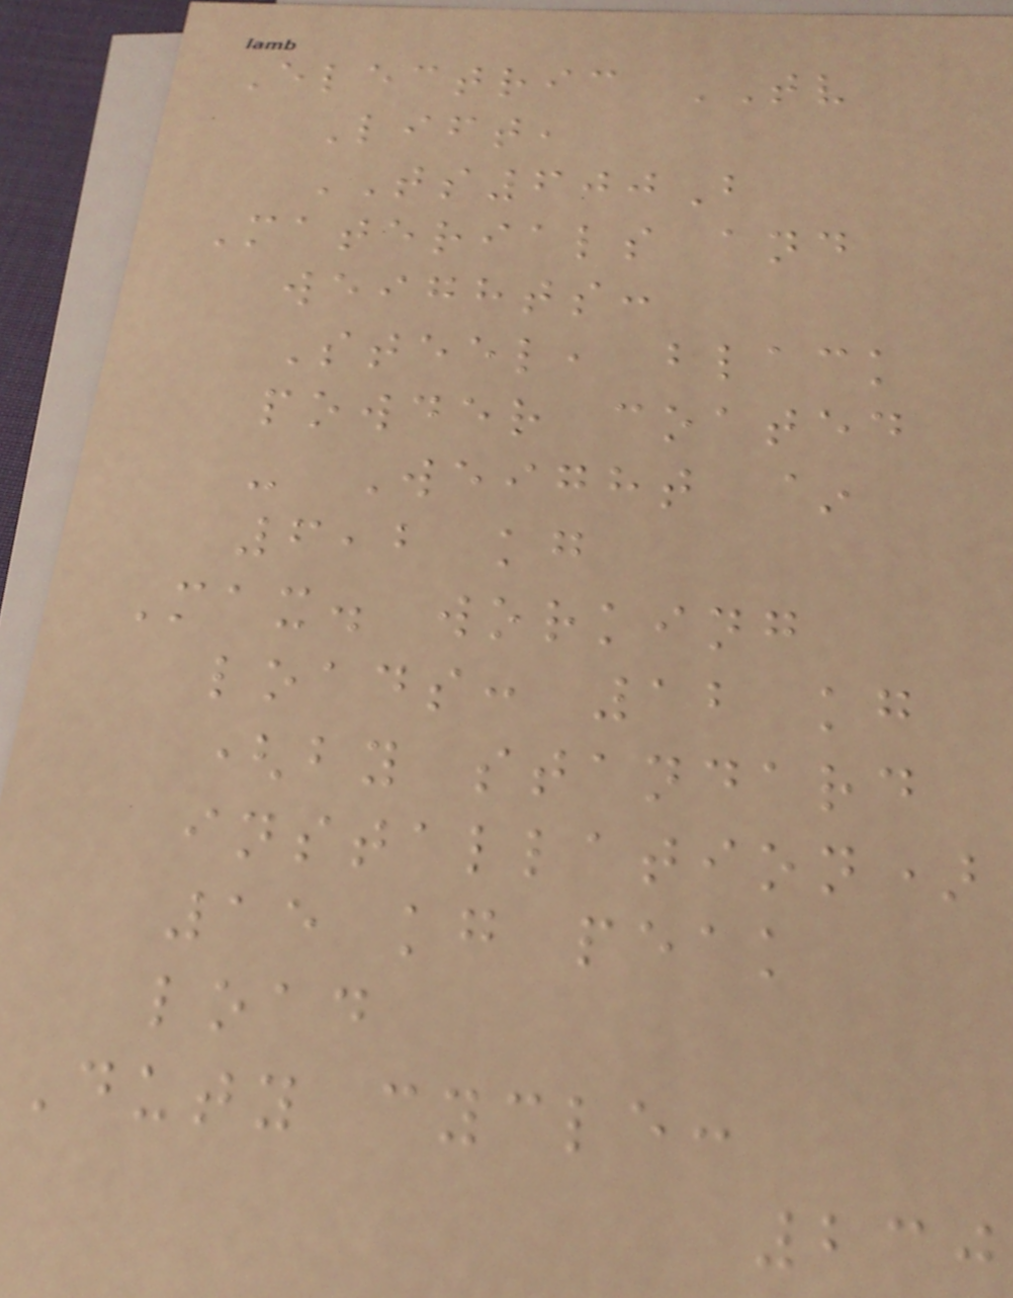Electric TV
Lift,
TS600B
Materials and
weights:
Steel, black
powder coated
- Weight ~
6,2 kg
Max. working
loads: 12 kg
(by standard
installation)
15 kg peak
load
Duty cycle:
230
